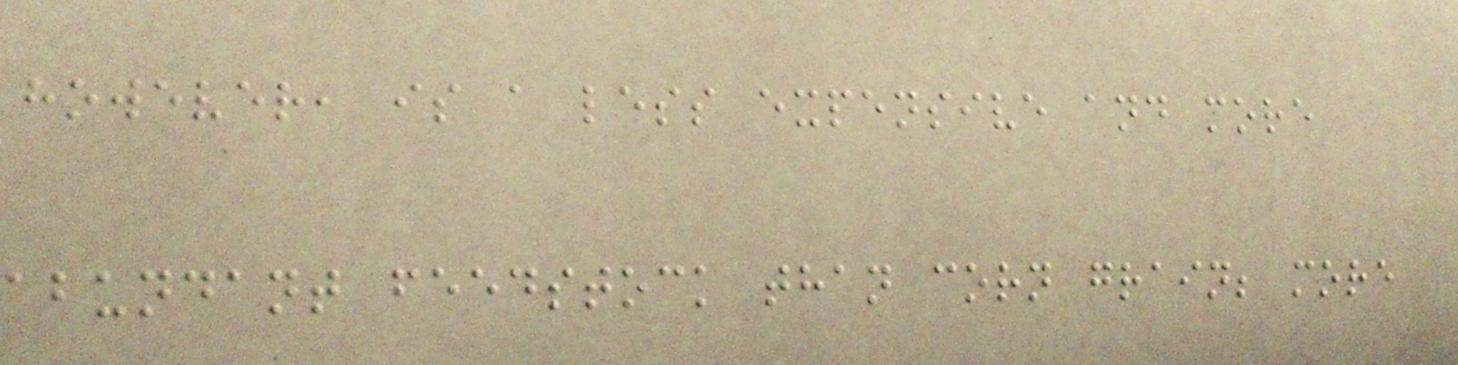however, is a less expensive and more
abundant feedstock than corn grain; more
